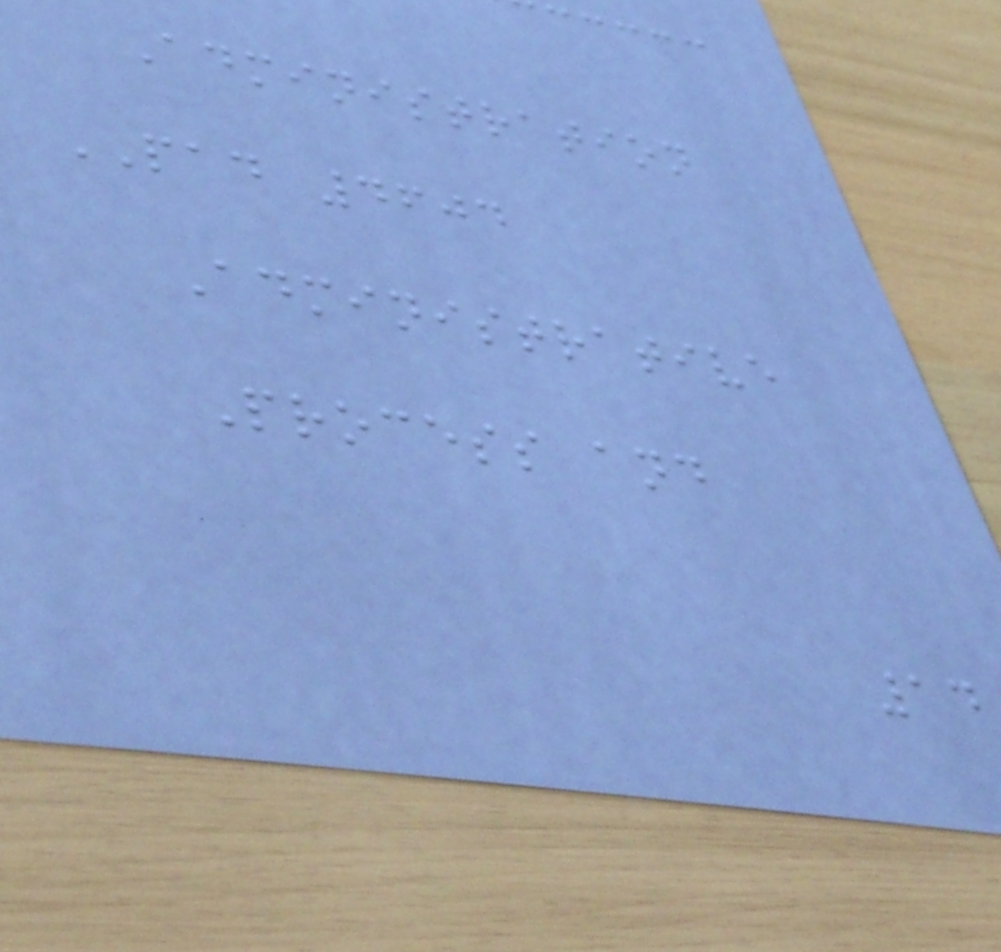Administration
PAD 4604
Administrative
Process and
14
